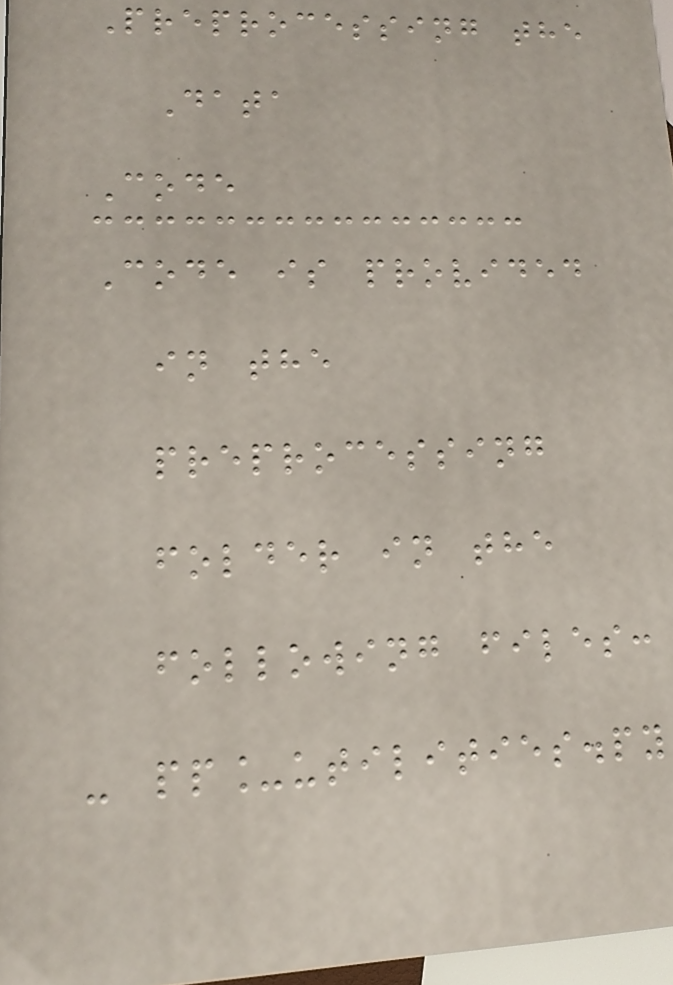Preprocessing the
Data
Code
Code is provided
in the
preprocessing
folder in the
following files:
- pp_utilities.py
